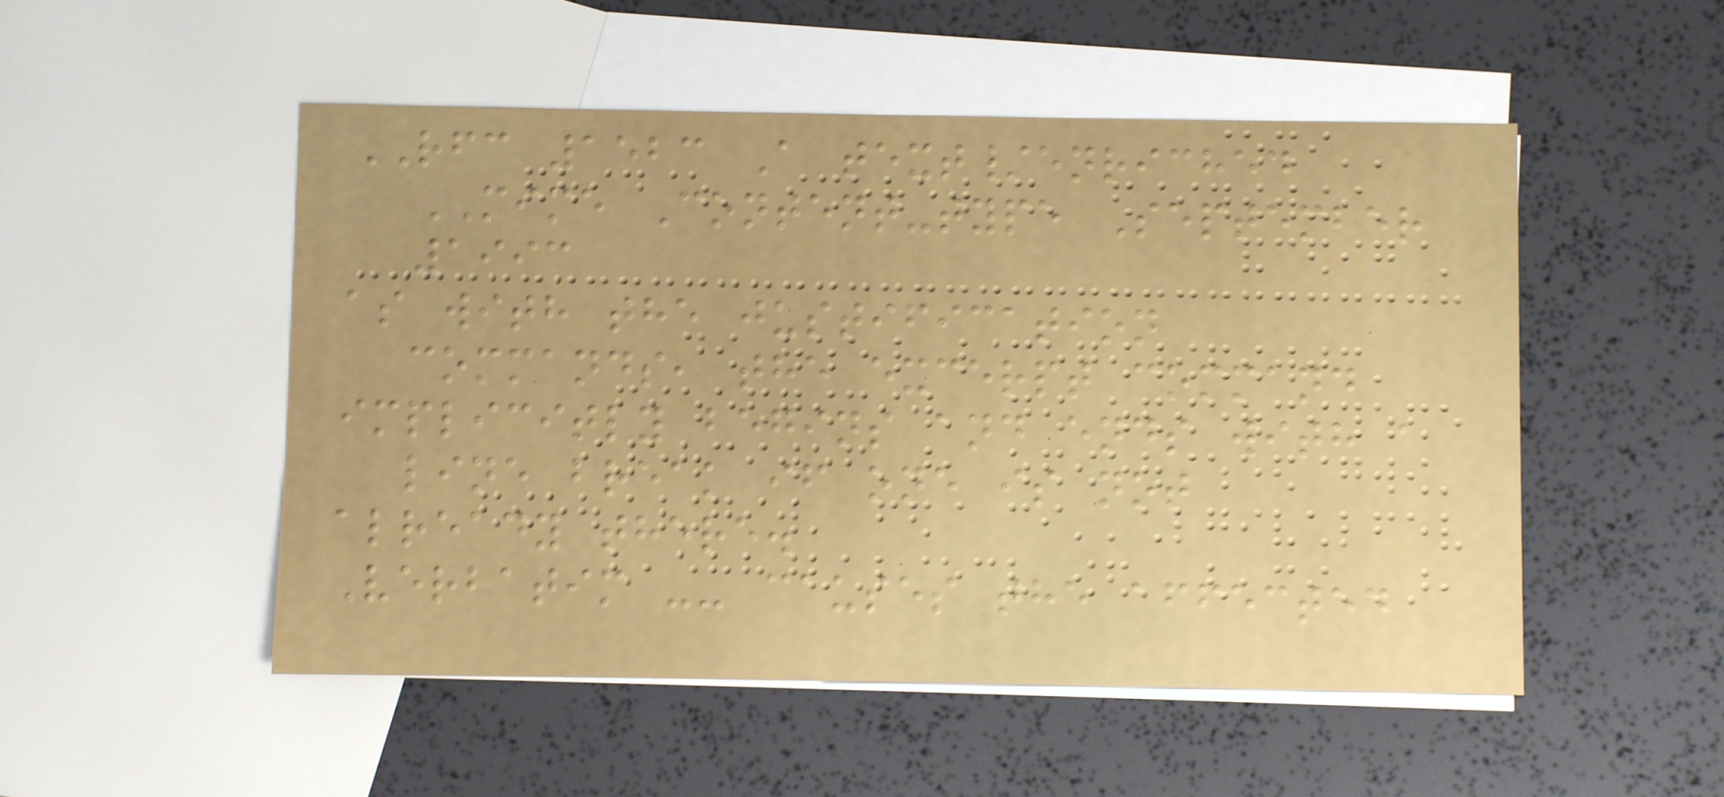RFC 1523 A text/enriched
MIME Content-type September
1993
as with the justification
commands, the excerpt command
implicitly begins and ends with a
line break if one is not
already there.
Verbatim -- causes the affected
